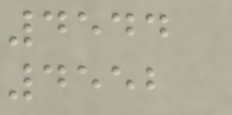4544
4552
